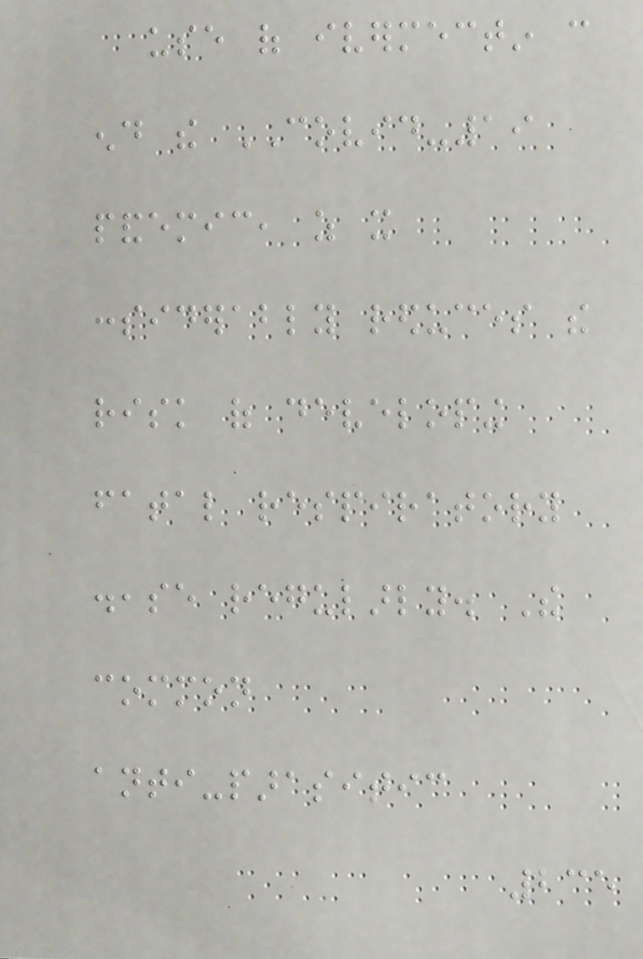use of ivermectin can
end the COVID-19
pandemic, as it
considerably reduces the
risk of developing
fatal respiratory
disease regularly. The
common
anti-parasitic
235
